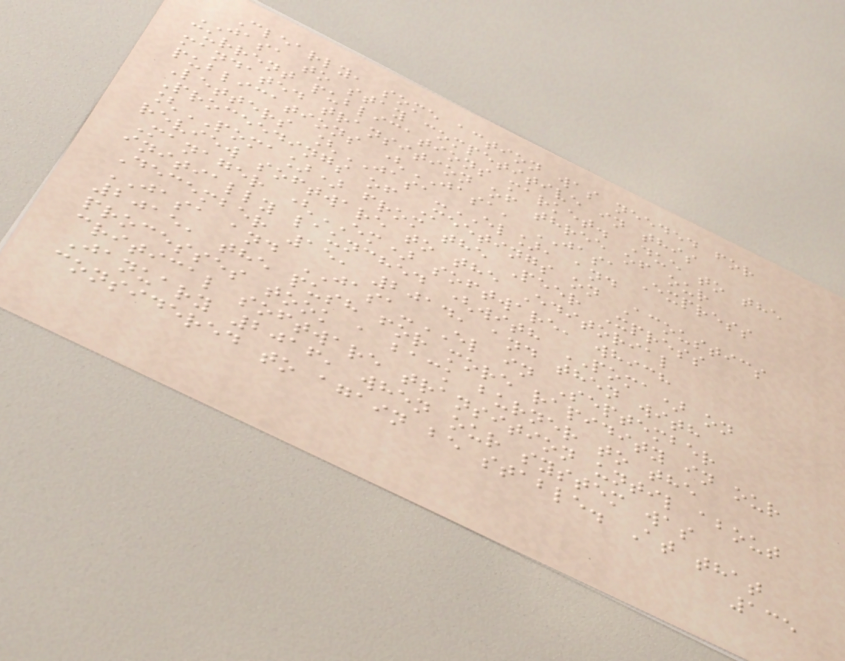Clearly, some action was needed for
JASA to stay competitive in this
current publications market. Due to the
mandated transition of three of our
publications (JASA, JASA Express
Letters [JASA-EL], and
Proceedings of Meetings on Acoustics
[POMA]) from the Peer Xpress
review software to the Editorial
Manager (EM) software, which
initially launched (with POMA) on
December 15, 2014, and then with
JASA and JASA-EL in September
2015, the push for more rapidity in our
processes took a back burner to the
critical software transition until about
January 2016, when our system was
considered to again be stable. At that
135
